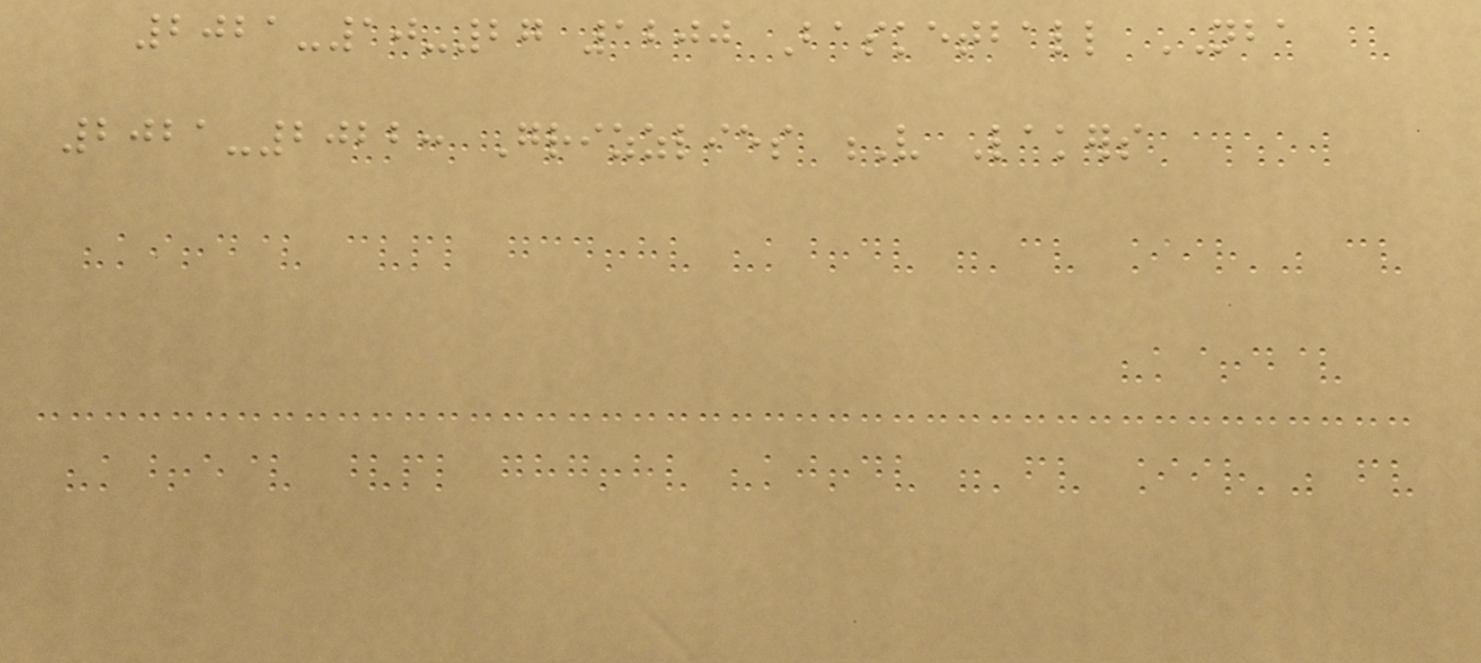2021-10-27 1200 Basketball NBA
2021-2022: Grizzlies V Lakers
